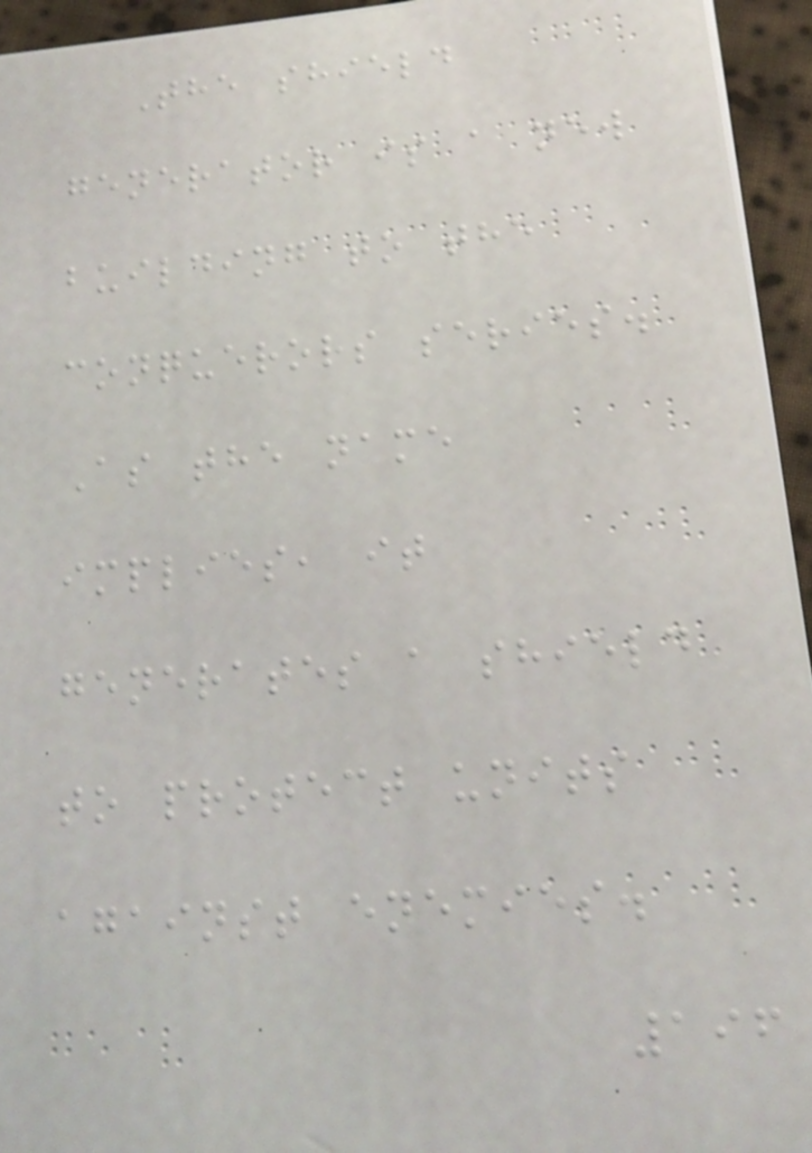The shield
generator is a new
building to the
conquerors series.
As the name
implies, it
generates a shield
to protect units
against enemies.
196
